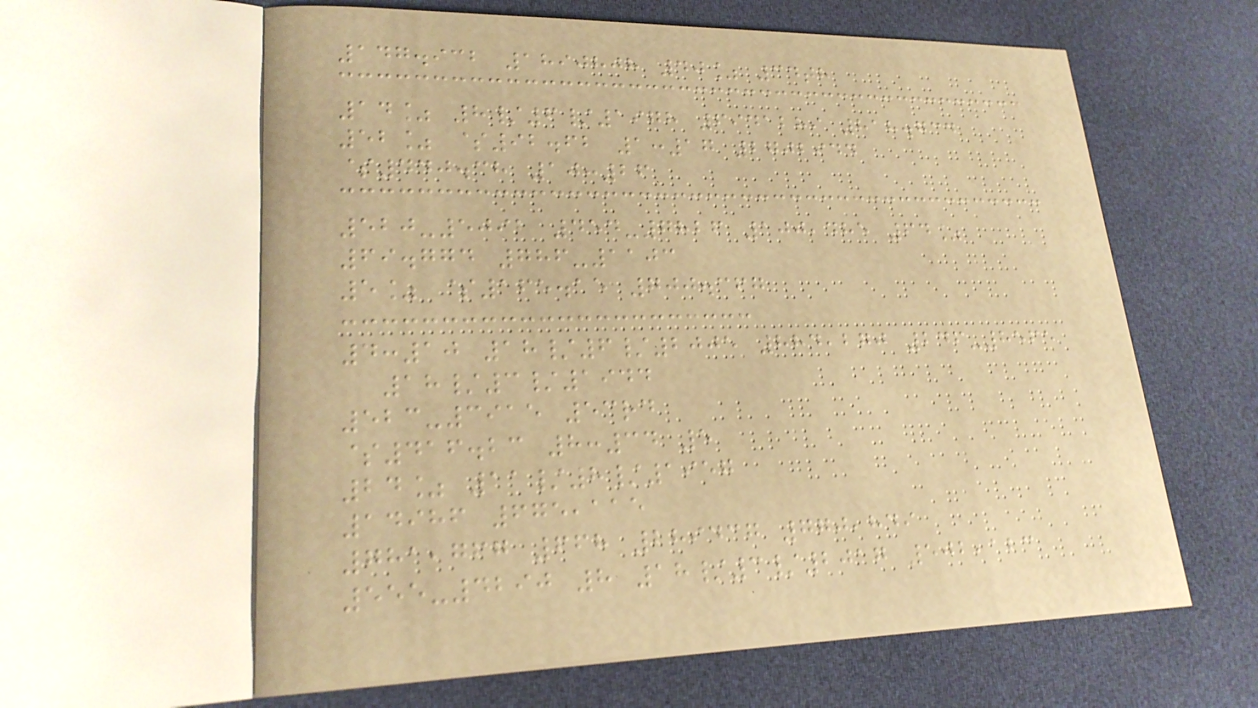147.932 1890808 40% 34th
14% 8/6/1978 6941289 818.734
52% $92.62 1:17 2702944
$440.38 10:26
520-5092 454-7826 100,485 64%
69.774 786-1103
5% $165.15 700.367
4:10 18/6/2005 884,270 246-8565
18/3/1944
523-3915 53rd
$416.23 8:34 5
24% 11/8/1957
14986 675,115
781,767 668 289437 770,849
555-4290 8 18/3/2017 502,123
